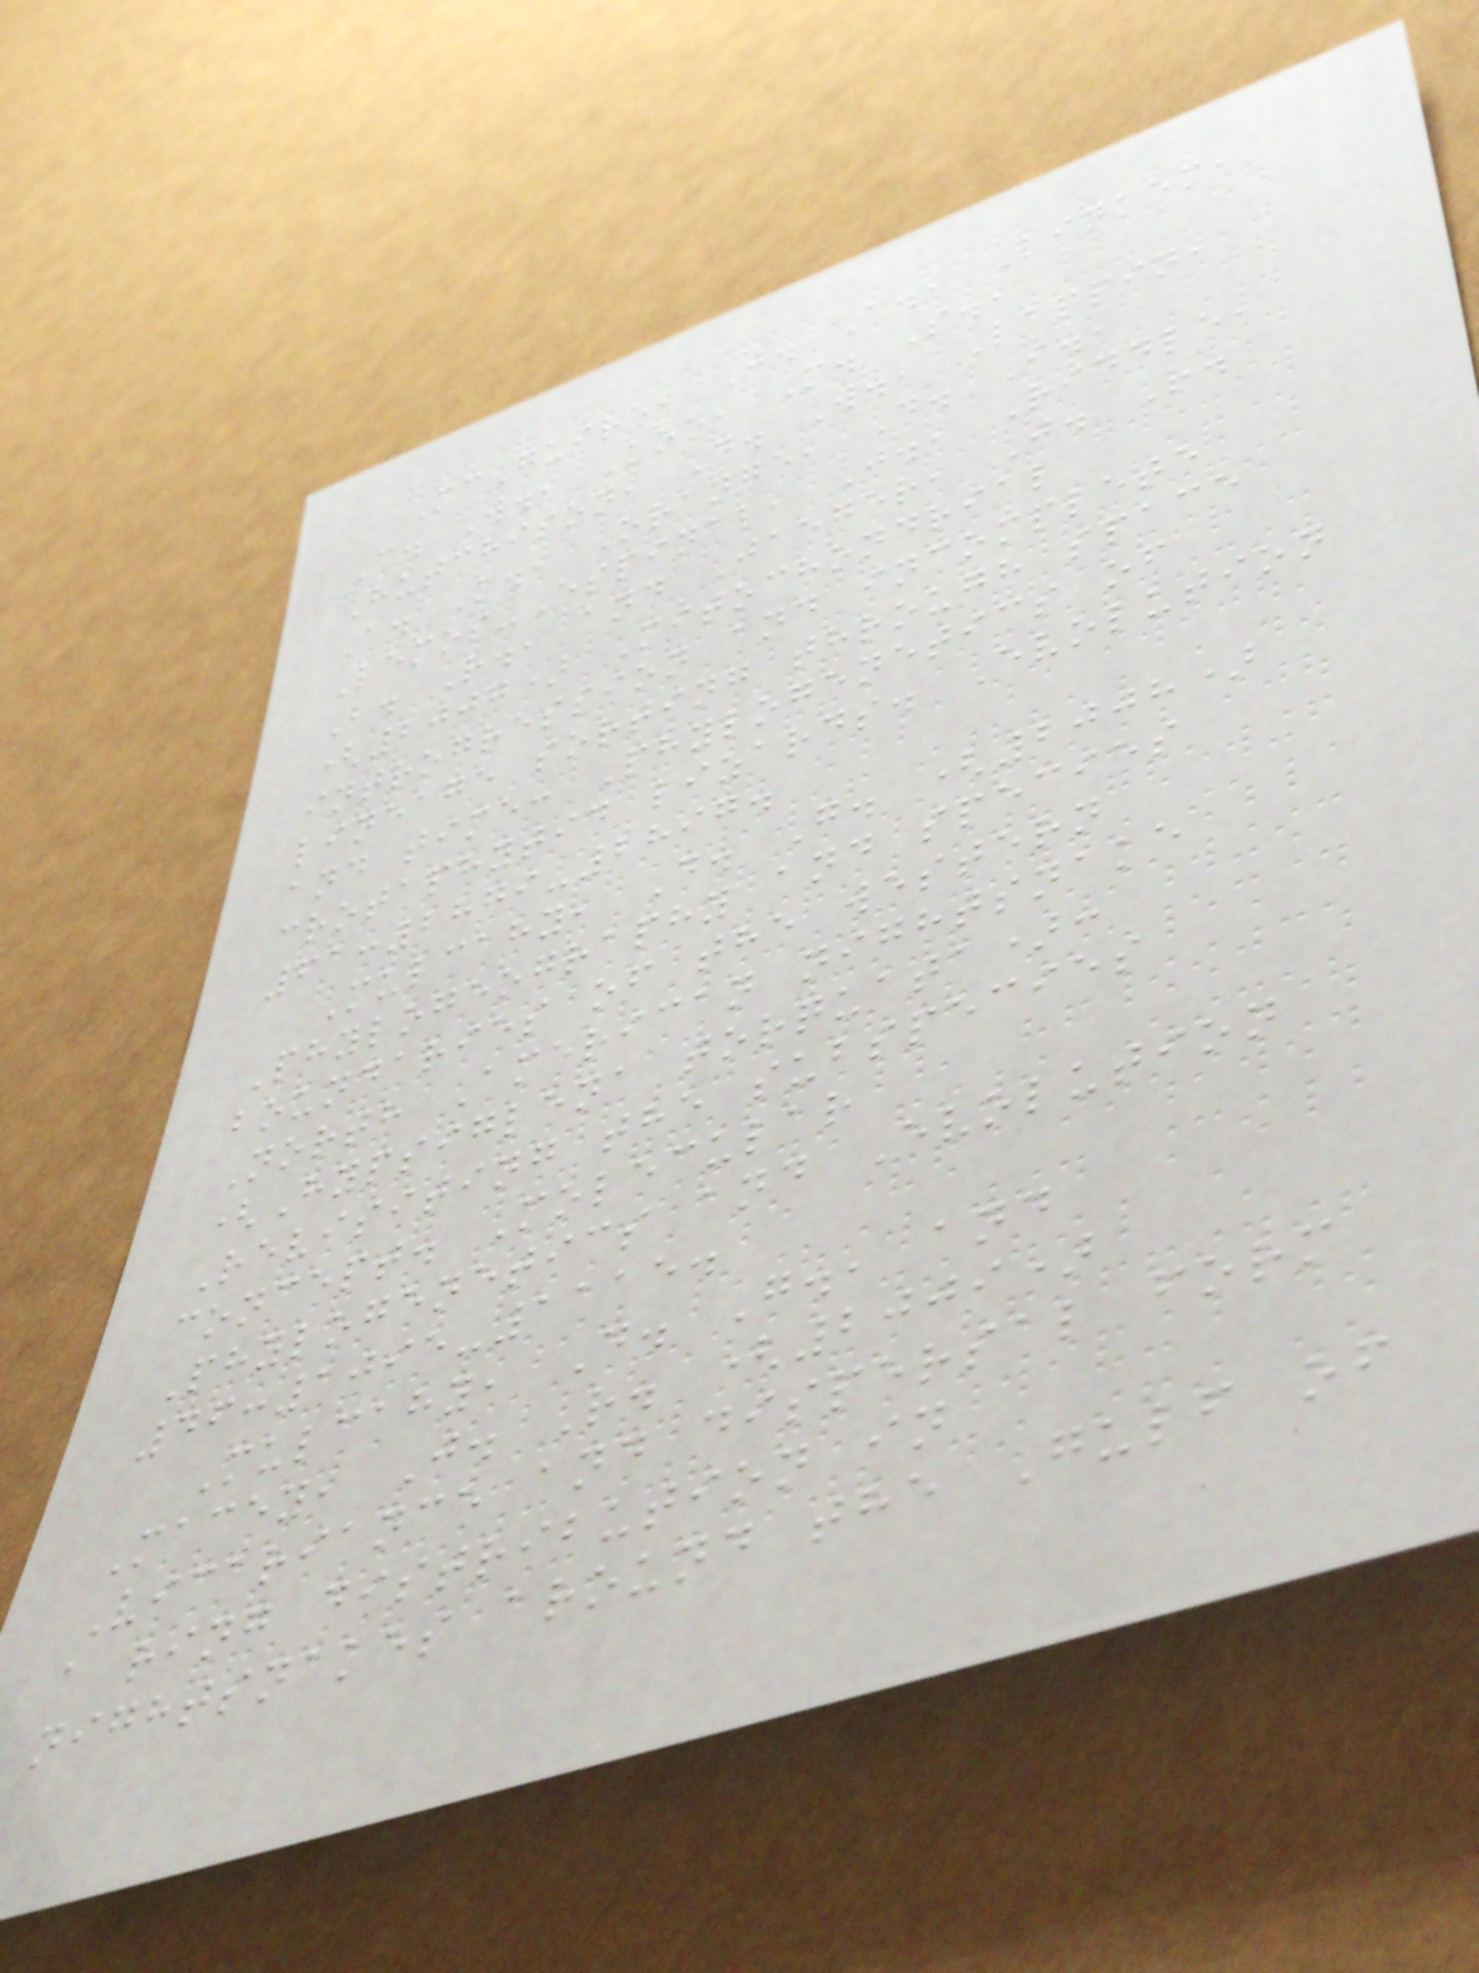McGuire, J. A., Linkem,
C. W., Koo, M. S.,
Hutchison, D. W., Lappin,
A. K., Orange, D. I.,
Lemos-Espinal, J., Riddle,
B. R., and Jaeger, J. R.
(2007) Mitochondrial
introgression and incomplete
lineage sorting through space
and time: Phylogenetics of
crotaphytid lizards. Evolution
61:2879-2897.
Mulcahy, D. G. (2008)
Phylogeography and species
boundaries of the western
North American nightsnake
(Hypsiglena torquata):
Revisiting the subspecies
concept. Molecular
Phylogenetics and Evolution
46:1095-1115.
Mulcahy, D. G., and
Macey, J. R. (2009)
Vicariance and dispersal form
a ring distribution in
nightsnakes around the Gulf of
